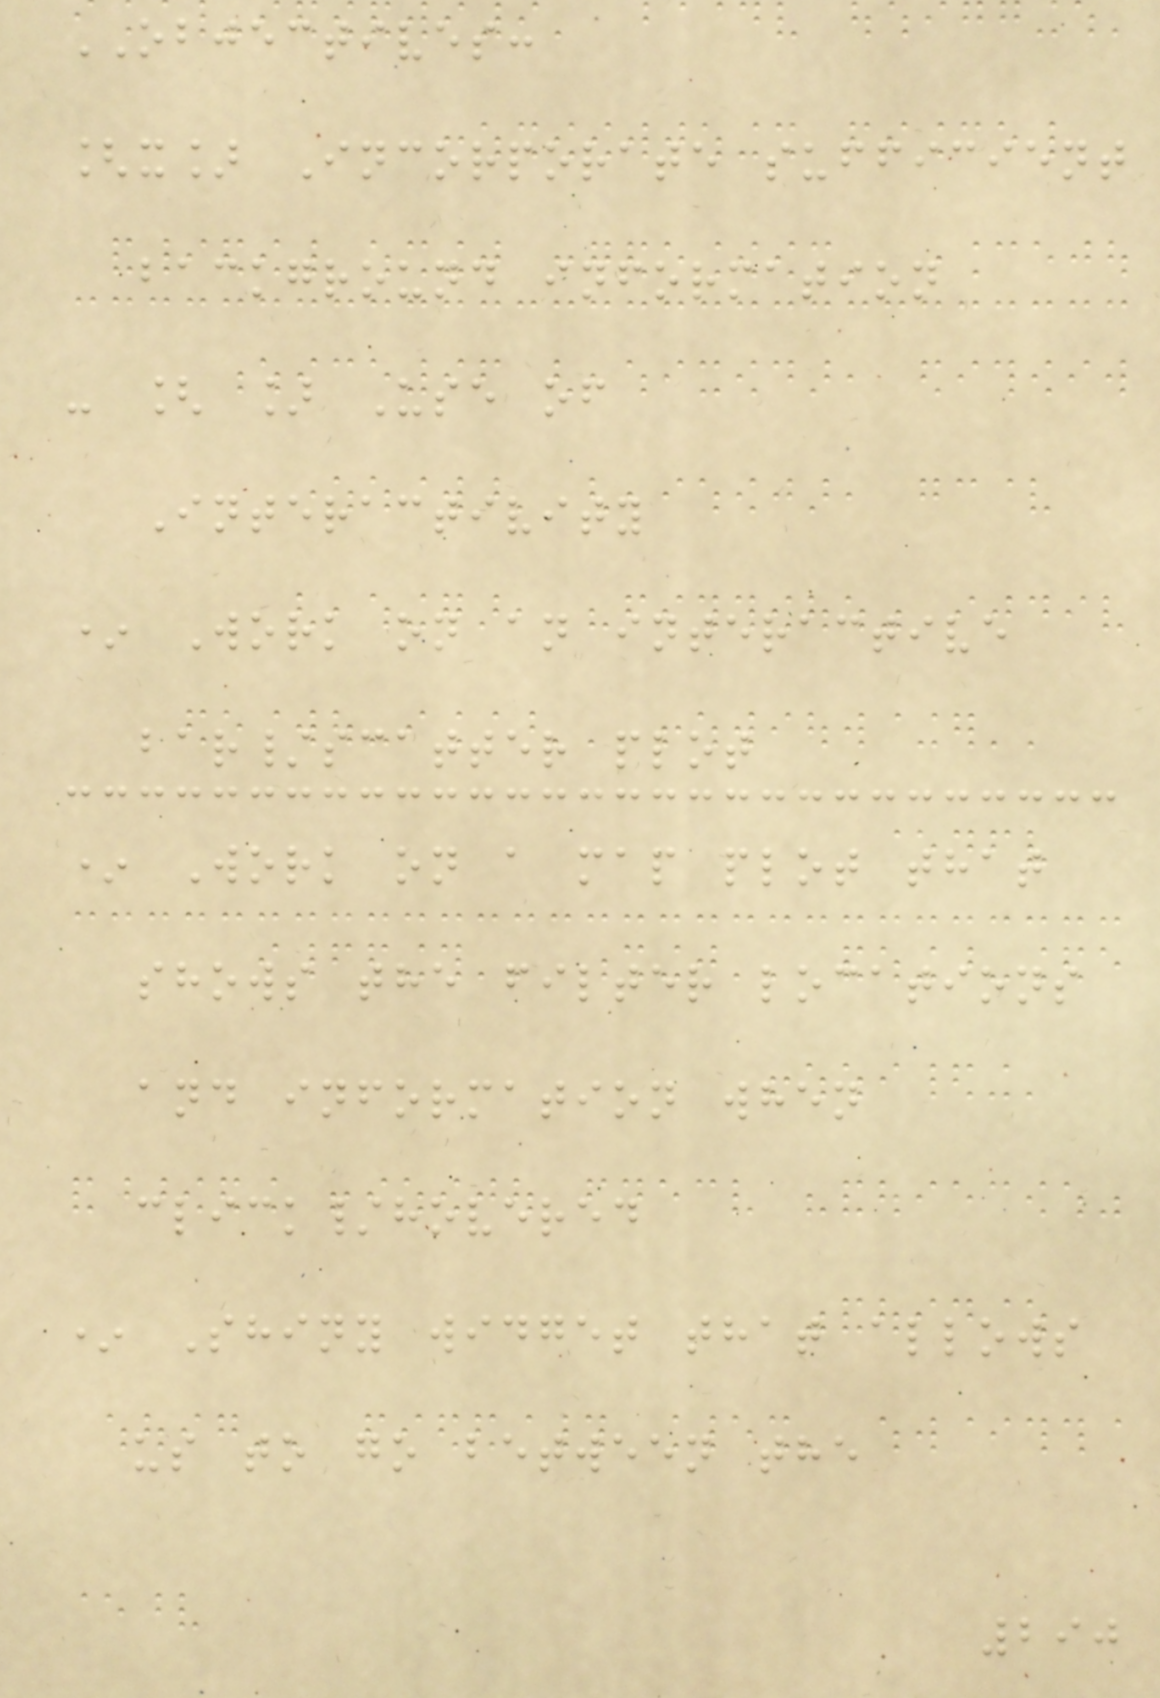OBJECTIVES:
[x] Incorporate sufficient
background information
- [ ] Use of
Interactivity
* Work on an interactive
bar/scatter plot
* Work on a map plot that
shows the filter locations
and information when
click/hovered
* Shiny widget that allows
us to go between the
290
